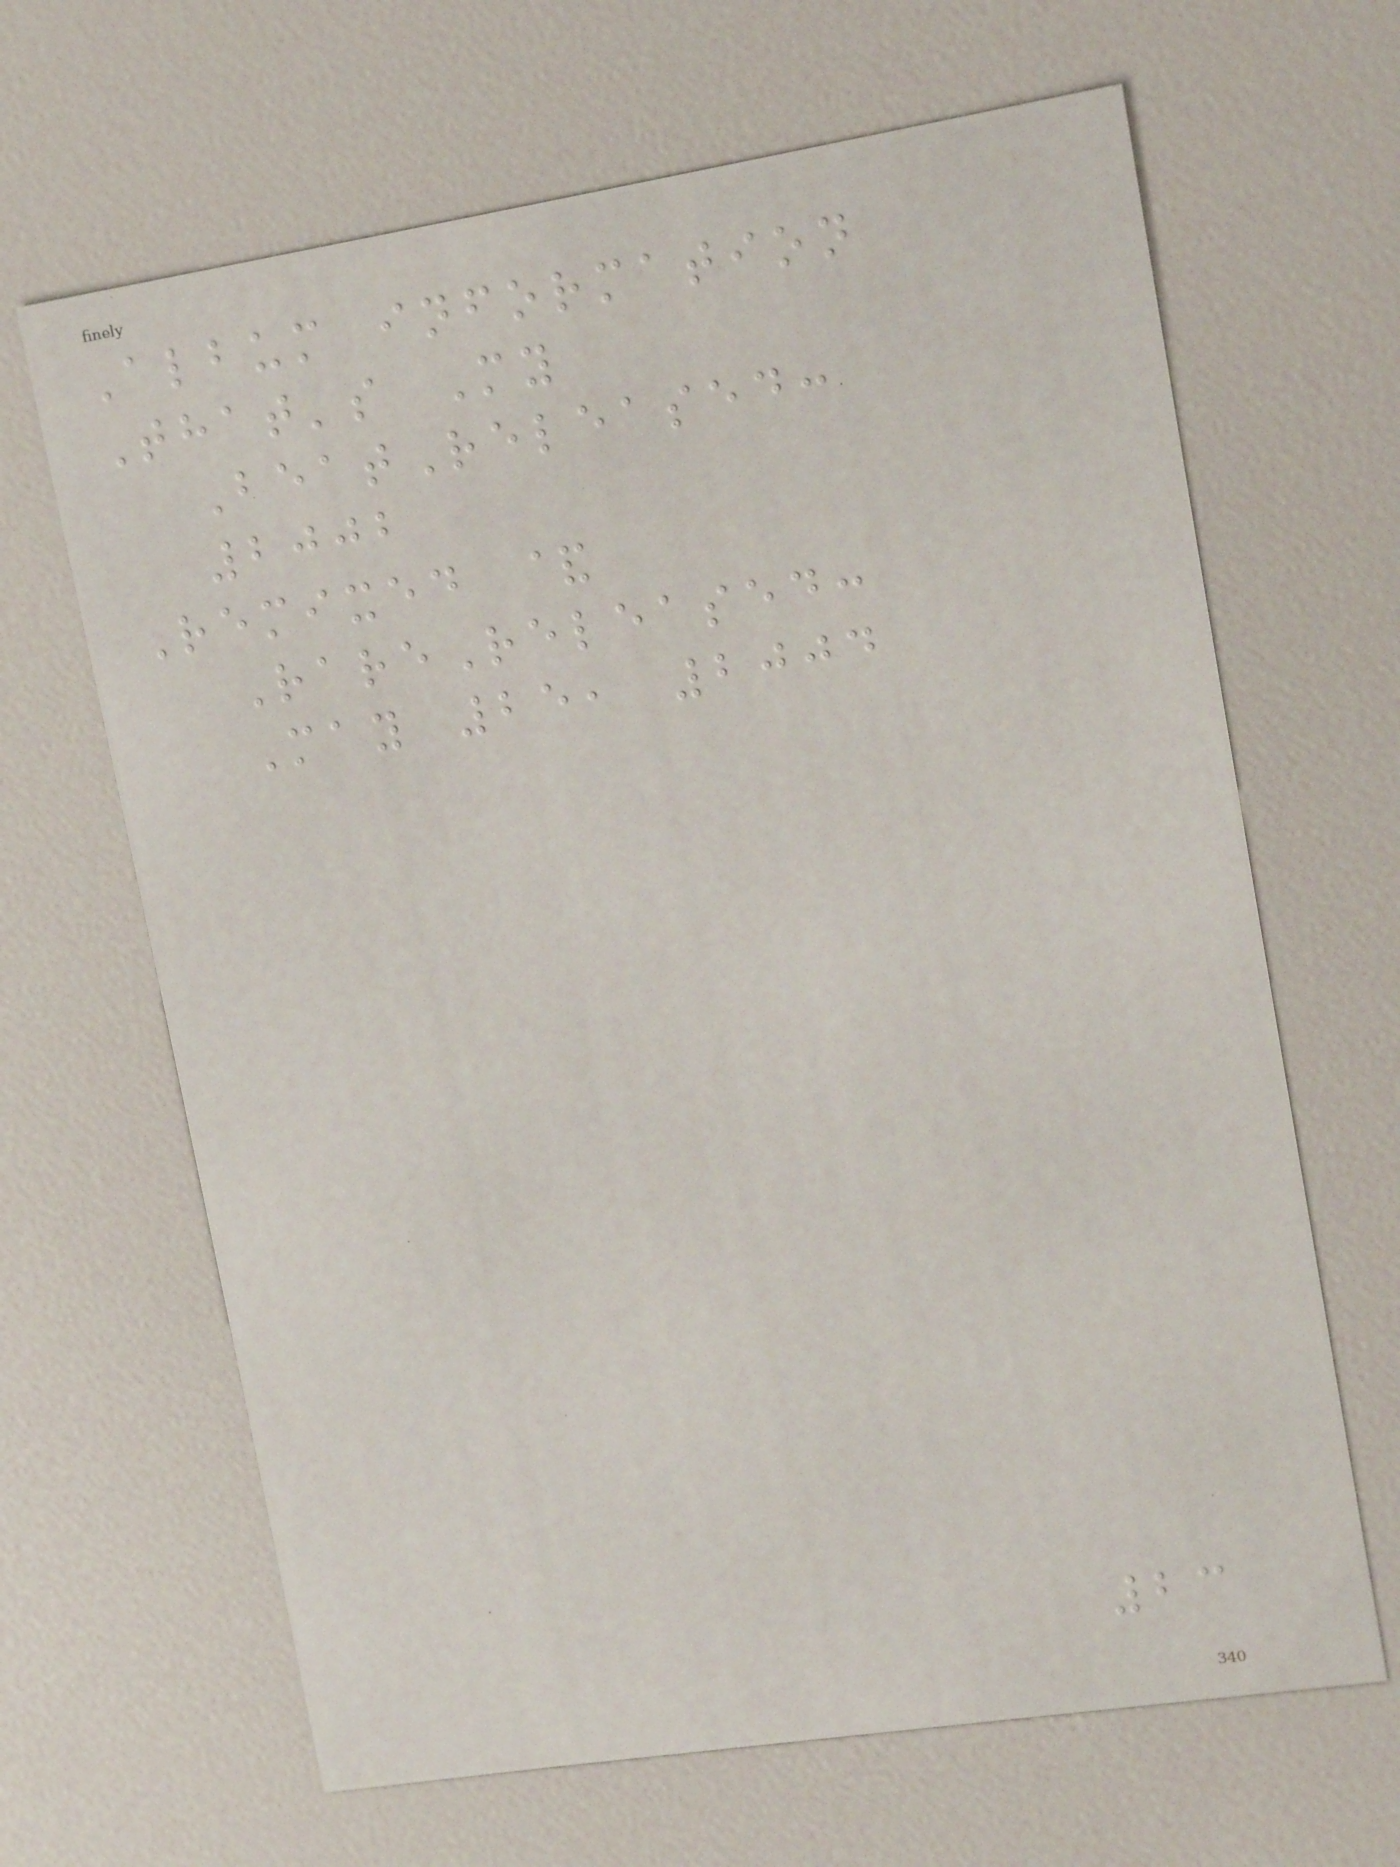Album information
That's My
BeatReleased:
2002
Remixed &
RareReleased:
May 25, 2004
23
